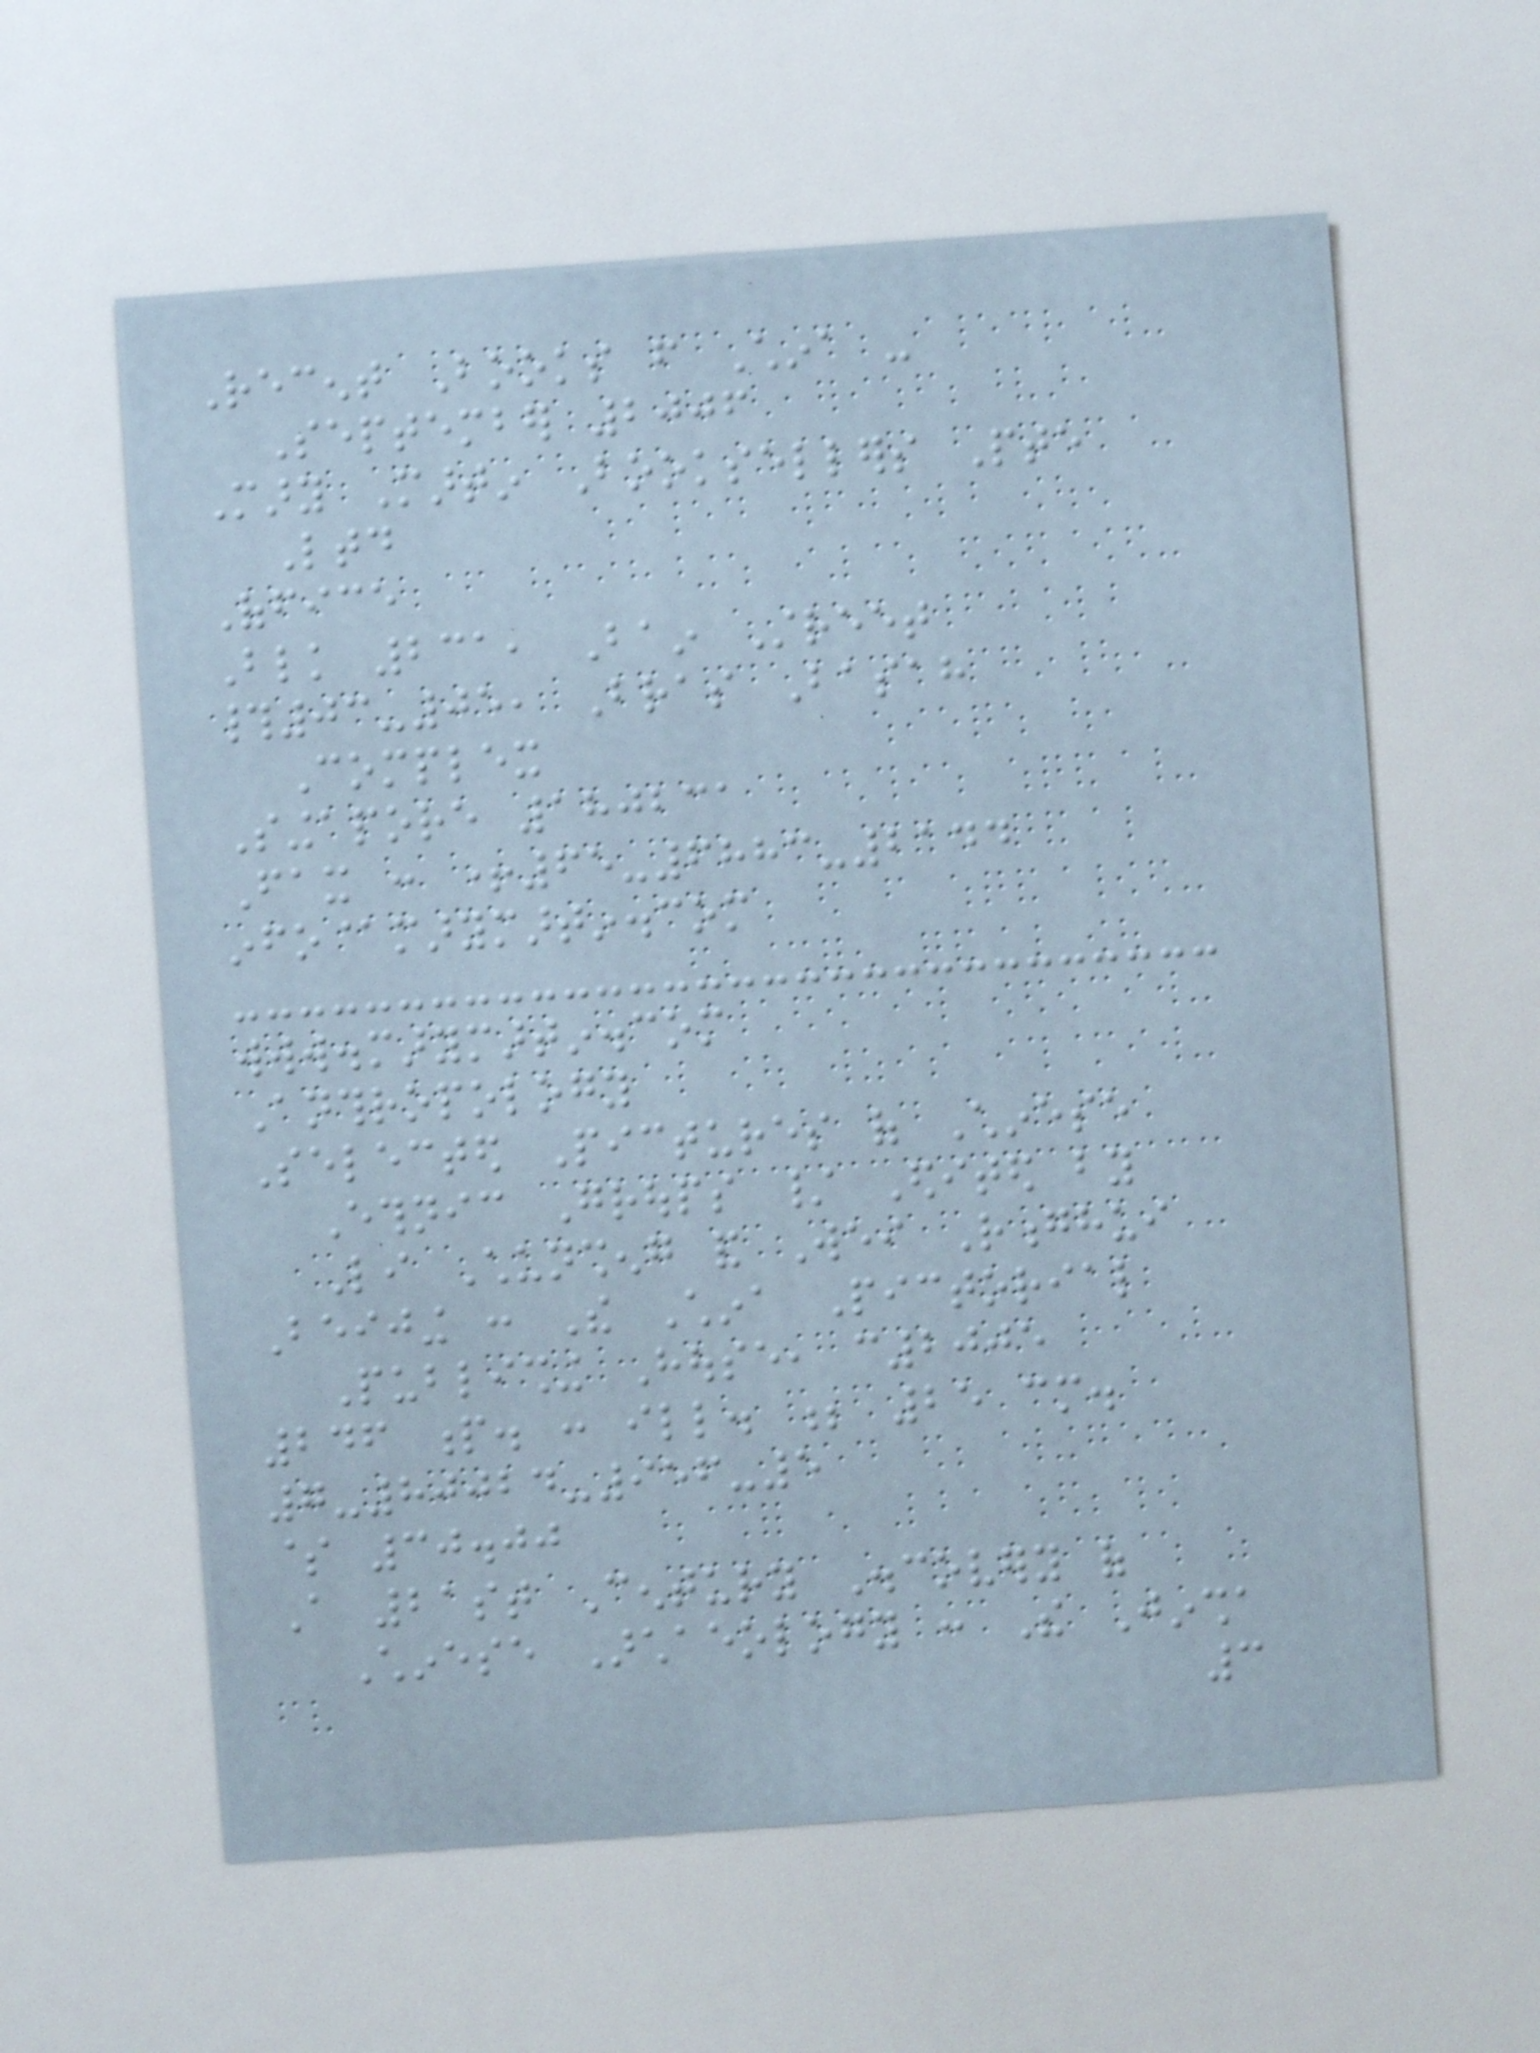Recent Books from China -
September 2006
Mary Martin Booksellers Pte
Ltd
Office
Blk 231, Bain Street
#03-05, Bras Basah
Complex
Singapore 180231
Fax : +65-6883-2144
info@marymartin.com
www.marymartin.com
Anthropology
Selected Pictures of Chinese
Ethnic Groups / Edited by
Li Chunsheng and Wei Ronghui
Beijing : The China Pictorial
Publishing House, c2005
246 p. : ill. ; 25 cm.
7-80024-956-5
$ 30.00
A 21st Century Discovery of
Chinese Archaeology : The Jinsha
3
